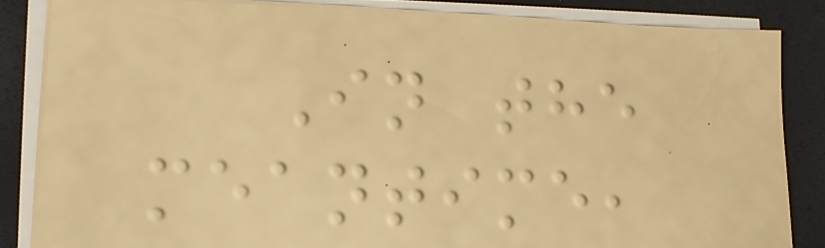In the
meantime,
